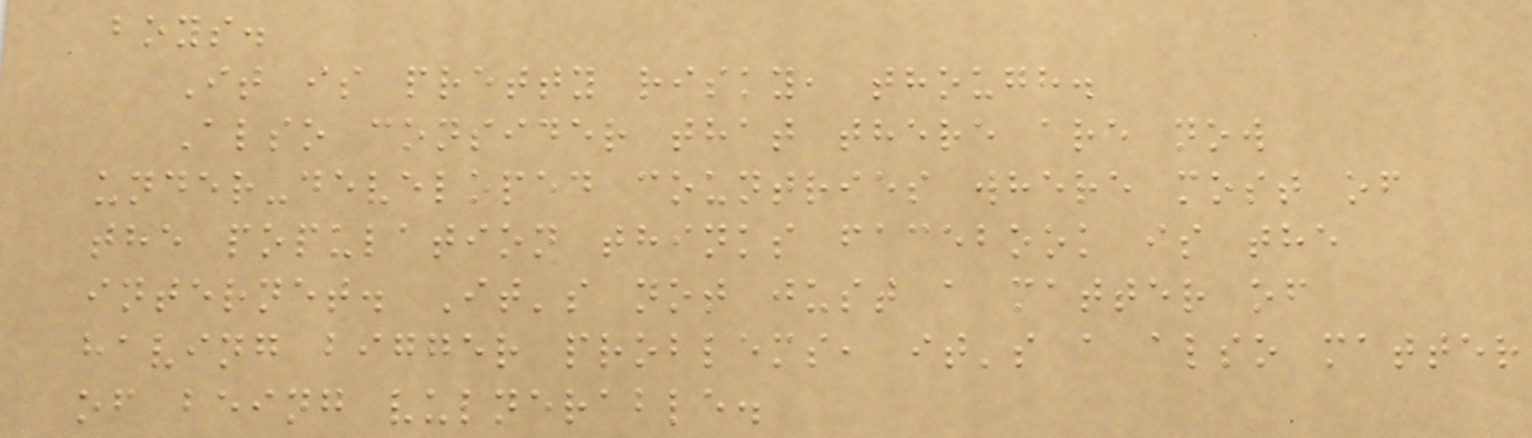boys.
It is pretty risky, though.
Also consider that there are now
under-developed countries where most of
the population thinks facebook is the
internet. It's not just a matter of
having bigger problems, it's a also matter
of being vulnerable.
